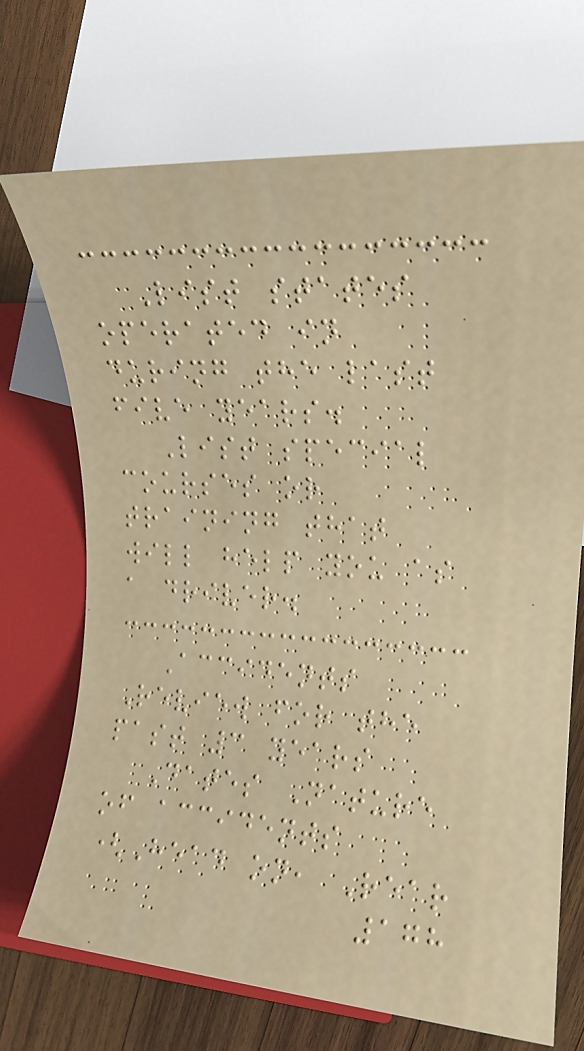List states
operated in
during the last
five years.
List special
courses or
training that
will help you as
a driver.
Accidents
Review for the
past 3 years
Dates Nature
of accidents
(Head on, Rear
178
